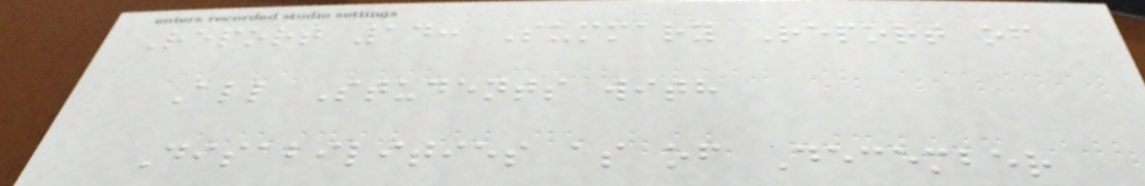Report 14: Summary Report of
All Students with
Disabilities as of December
